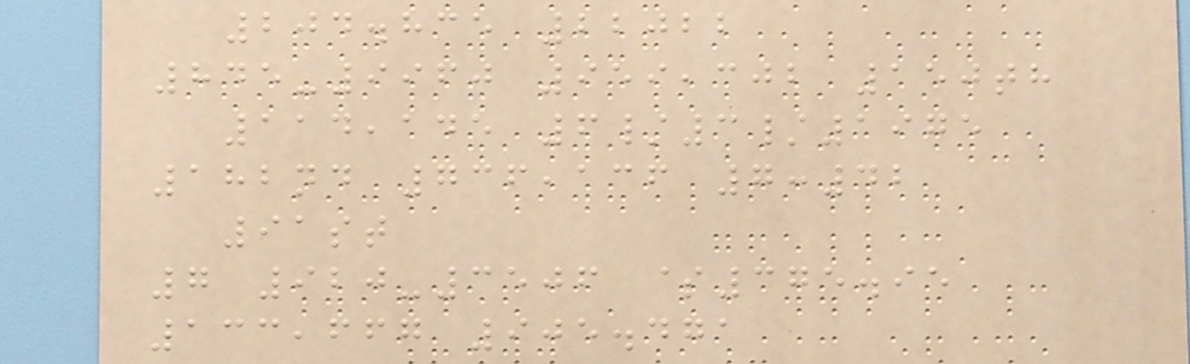204.835 22022
845-9960 959,302 150th
114,145 6/3/1975
182nd 736,136 7:42
91st
7 920-3506 $375.95
133,667 905.471
